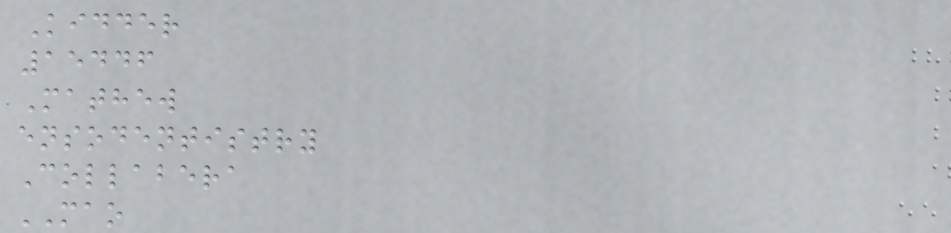Kidder
15446
Mathew
ensodentistry
Collabera
MAO
